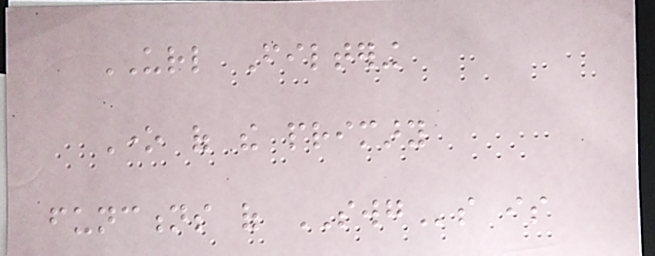URL Filtering
One of the primary
functions of SWGs is
